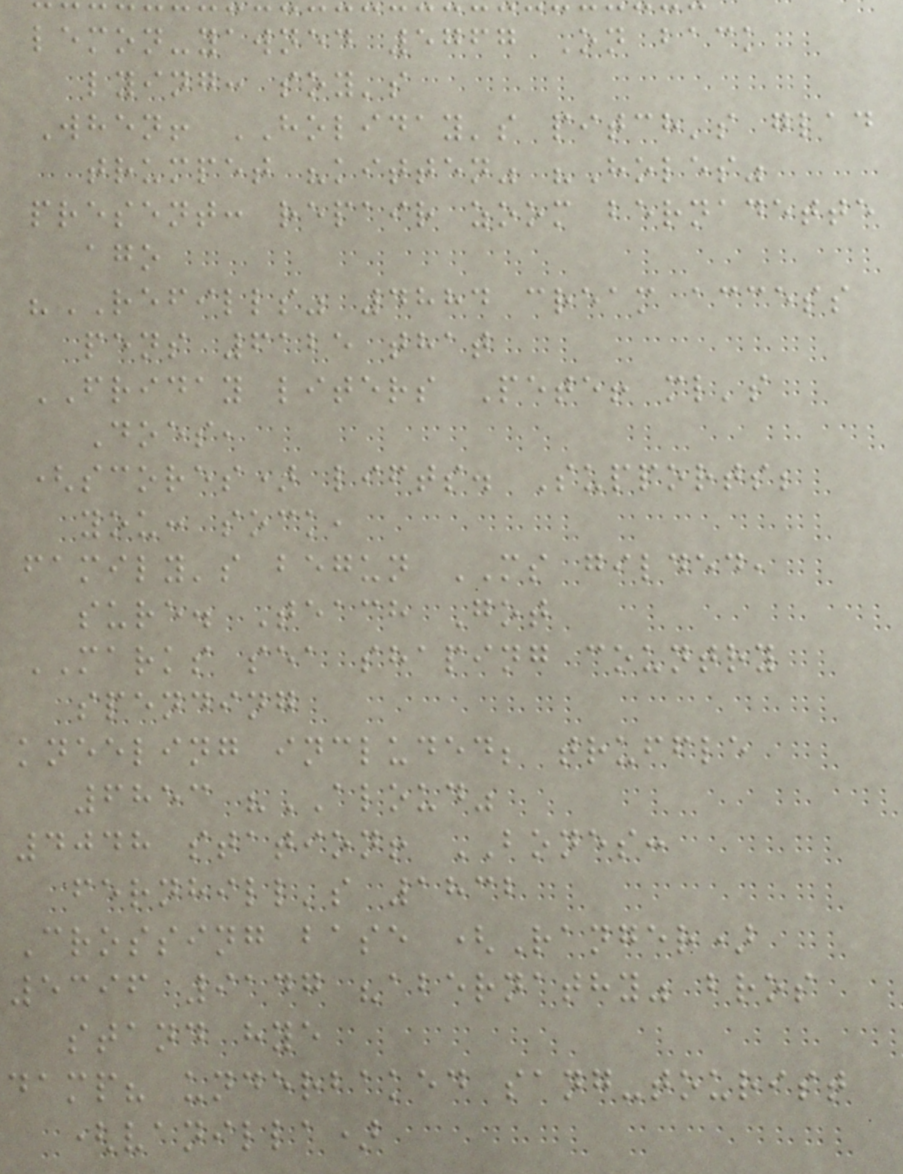lemon-yawned 5767 On back
lying: soy's
When! HOLIDAY's pitch's glad
trumpet "kitten" "Holes"
present: repair zoom bernadette
ago
"REFILLS" 4884 cream access
pens 6125 that
FRIDAY liters Pete! ml's
Does,
(scores) lifts. Supports;
you: sock,
family's begun MS gilded,
sure. Teach Got
MARKS sea shaping country
spending
kneeling included; truffle
6853 "ALOUD"
4048 station! BONES:
fernhill's 1832
Crossing base (Ranger)
5396 9147 "abernathy" bros
stand hye
damp? underbaked sang-tourist
(vanilla)
